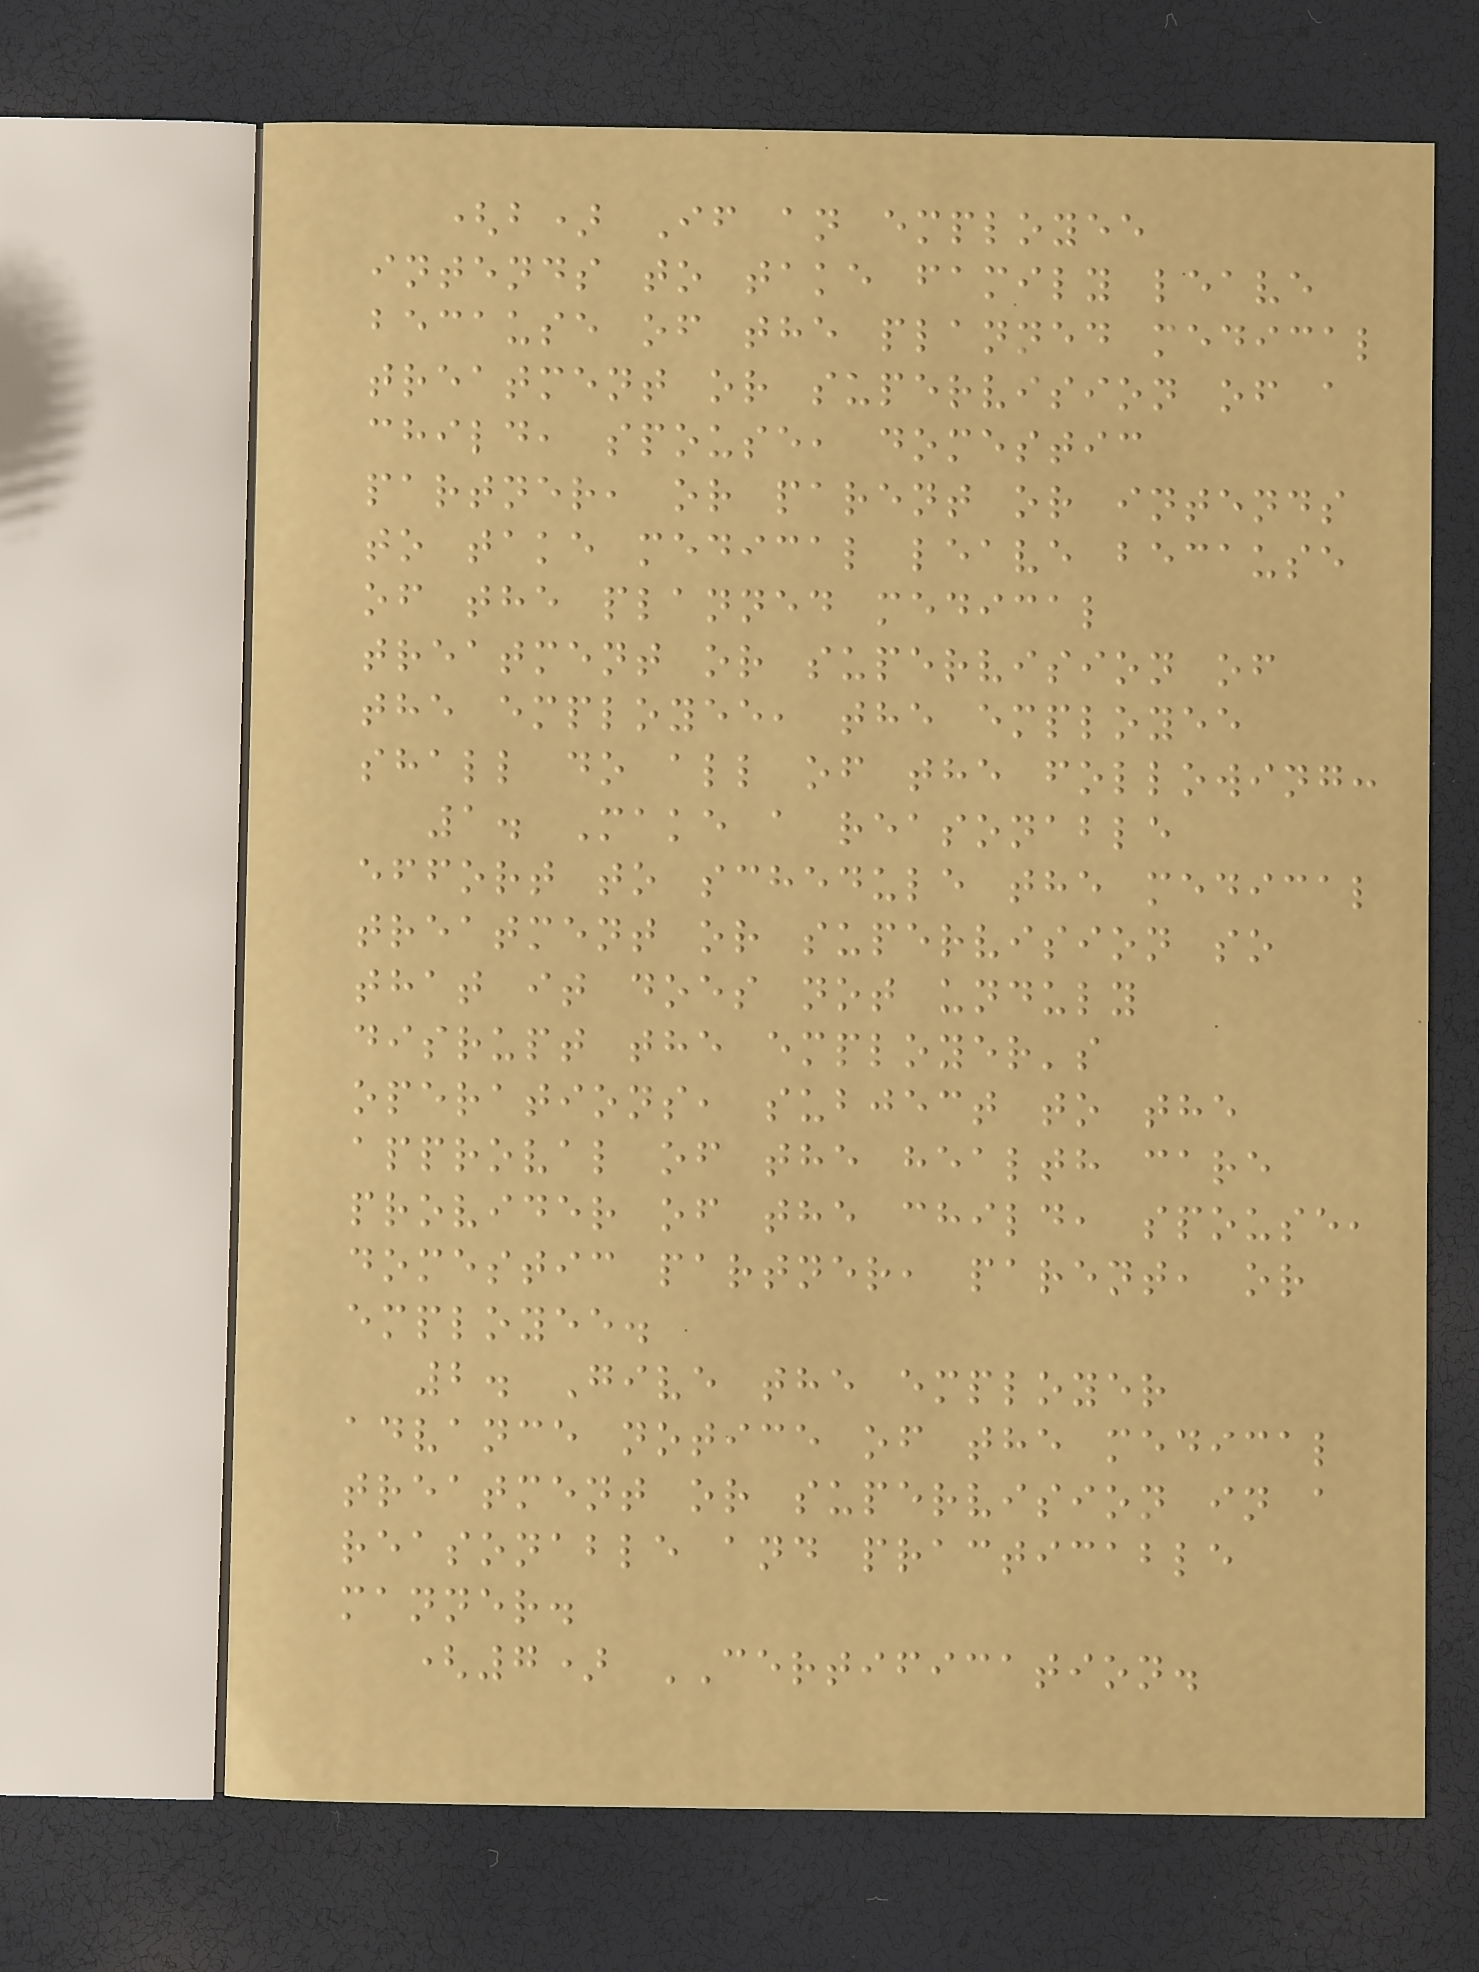(b) If an employee
intends to take family leave
because of the planned medical
treatment or supervision of a
child, spouse, domestic
partner, or parent or intends
to take medical leave because
of the planned medical
treatment or supervision of
the employee, the employee
shall do all of the following:
1. Make a reasonable
effort to schedule the medical
treatment or supervision so
that it does not unduly
disrupt the employer's
operations, subject to the
approval of the health care
provider of the child, spouse,
domestic partner, parent, or
employee.
2. Give the employer
advance notice of the medical
treatment or supervision in a
reasonable and practicable
manner.
(7) CERTIFICATION.
